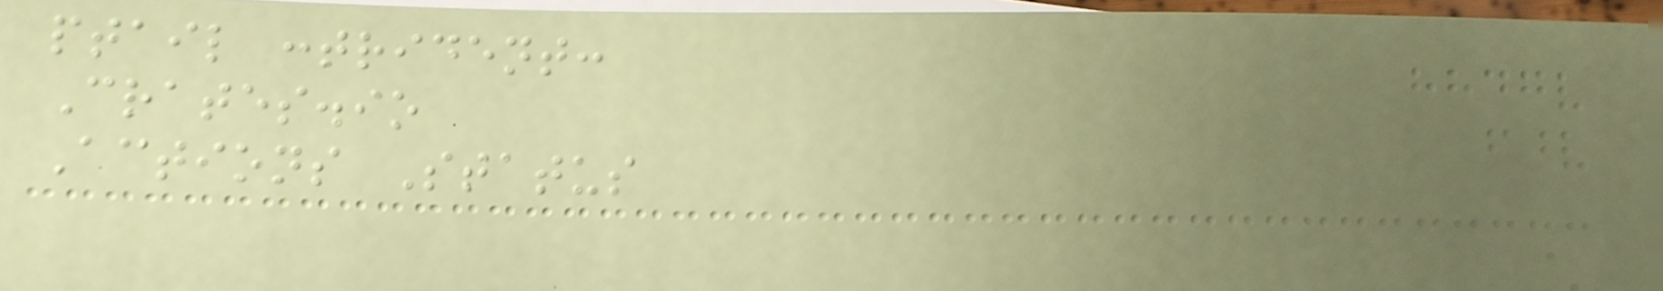ptail :trident:
Crates.io
Actions Status
